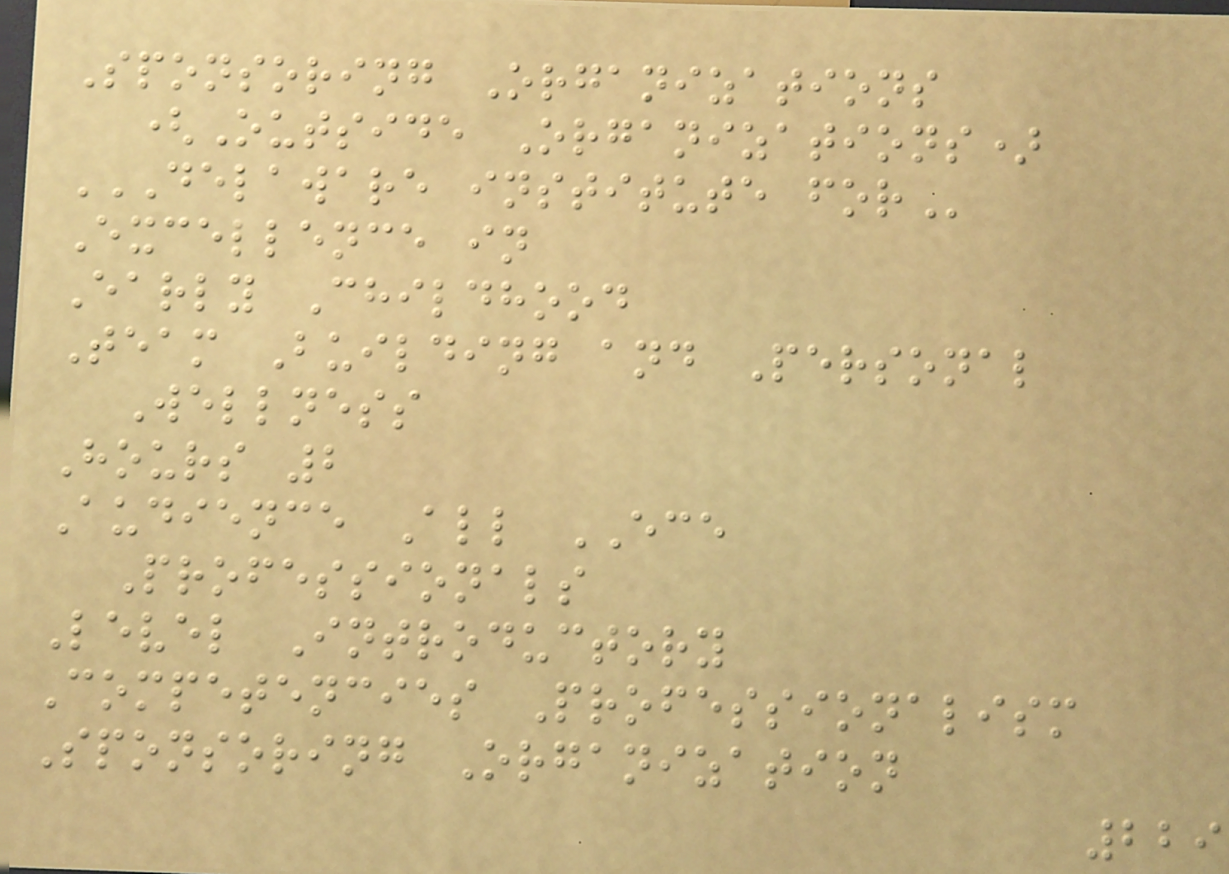Sponsoring Organizations
(Outside Organizations)
DELAWARE INSTITUTE FOR
Excellence in
Early Childhood
Team Building and Personal
Wellness
Hours 2
Audience All ECE
Professionals
Level Introductory
Competencies Professionalism
Sponsoring Organization
229
